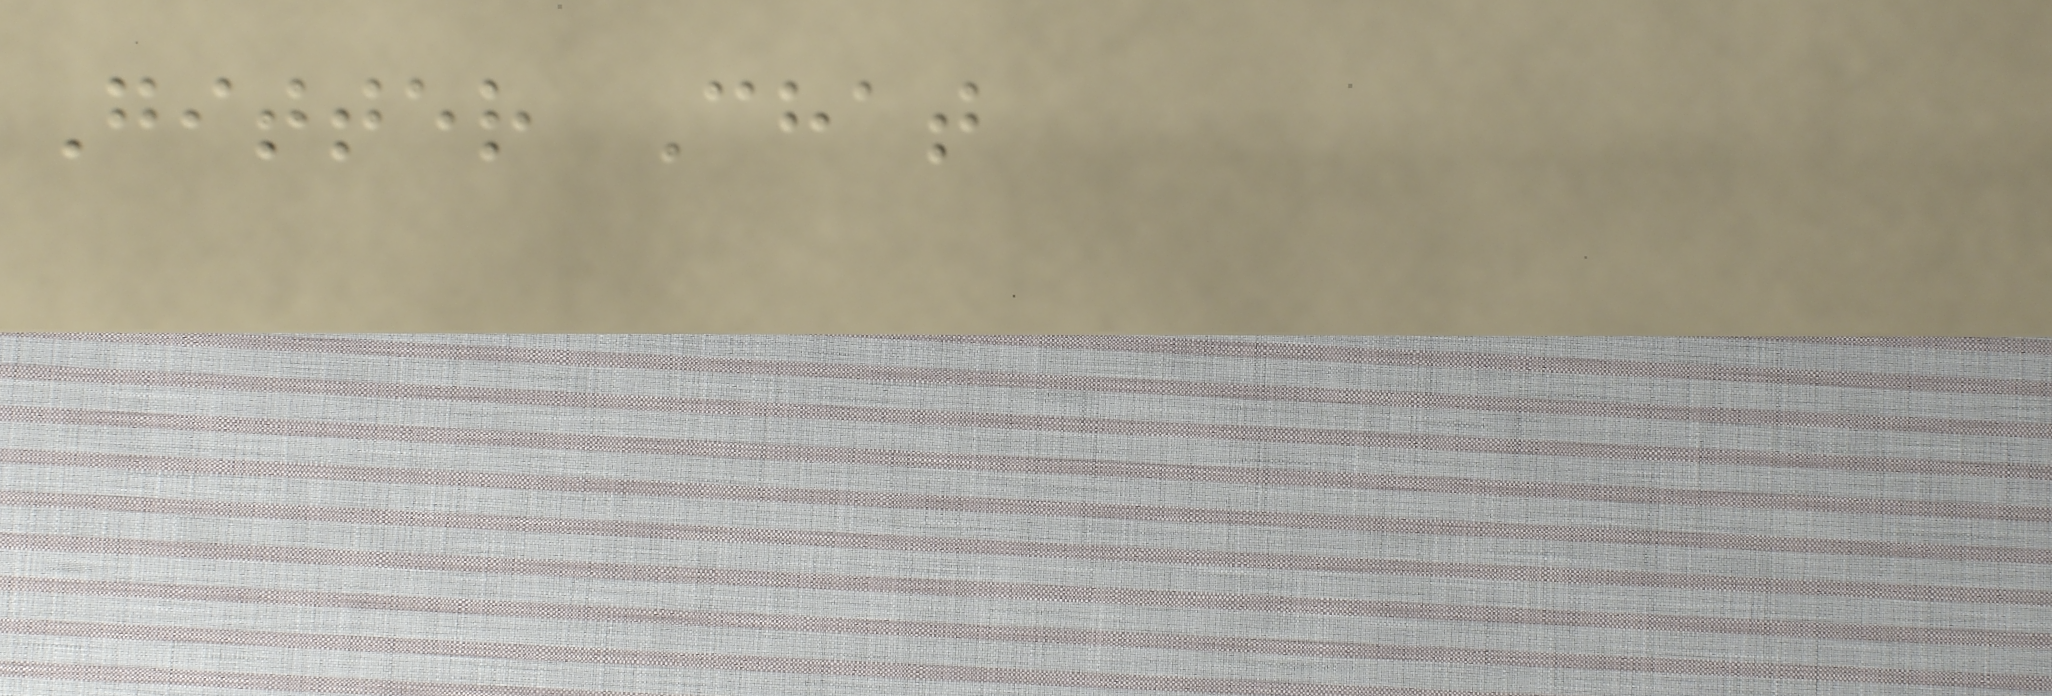Gitter Chat
